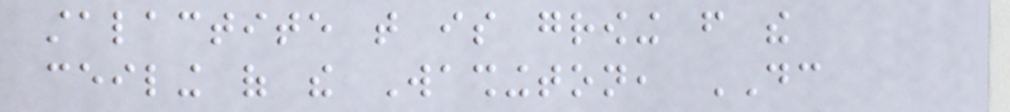stalactite that is growing from the
ceiling of the Washington, DC
